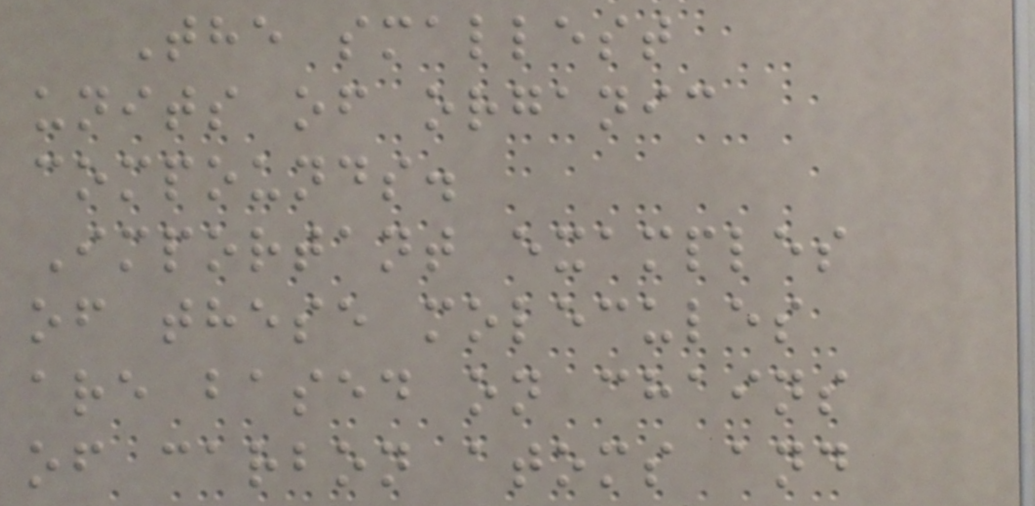The smallest
units of organic
compounds.
Important examples
of these molecules
are based on chains
of carbon atoms and
